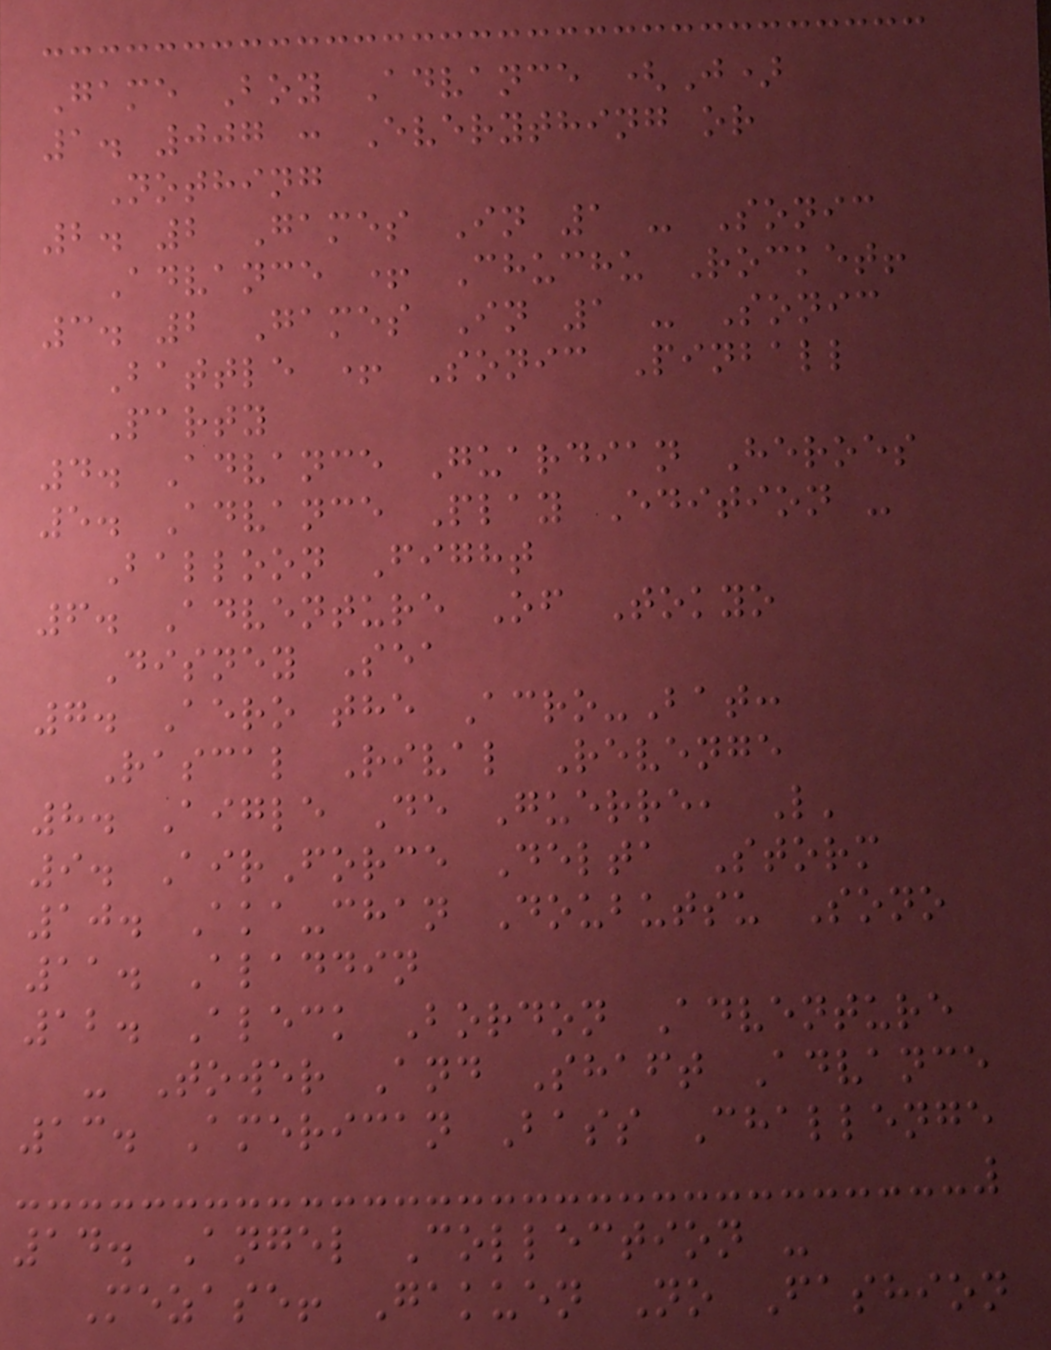Game Boy Advance (J)
1. 007 : Everything or
Nothing
2. 2 Games In 1 - Sonic
Advance + Chuchu Rocket!
3. 2 Games In 1 - Sonic
Battle + Sonic Pinball
Party
4. Advance Guardian Heroes
5. Advance Play Edition -
Balloon Fight
6. Adventure Of Tokyo
Disney Sea
7. Aero the Acro-Bat:
Rascal Rival Revenge
8. Aigle De Guerre, L'
9. AirForce Delta Storm
10. Aka-chan Doubutsu Sono
11. Aladdin
12. Aleck Bordon Adventure
- Tower And Shaft Advance
13. American Bass Challenge
14. Angel Collection -
Mezase! Gakuen No Fashion
